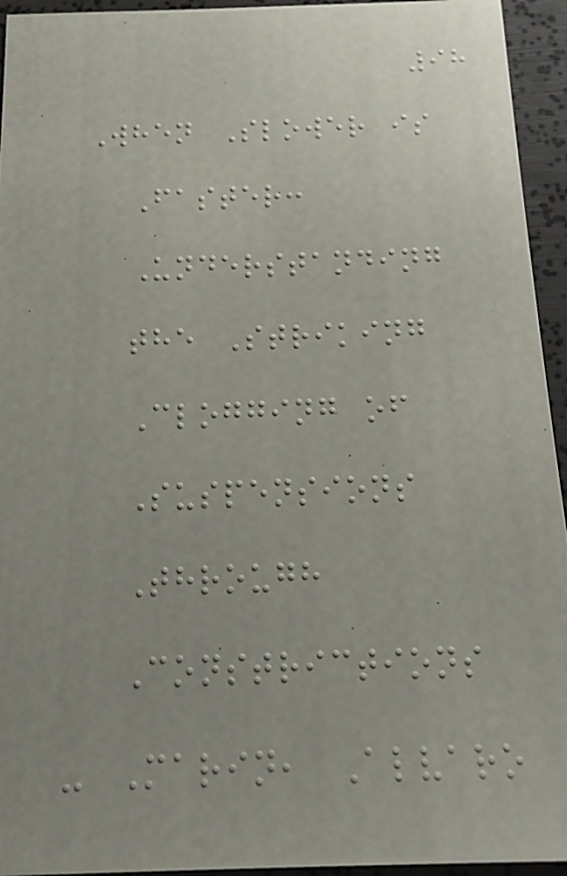98
When Slower is
Faster:
Understanding
the Striking
Clogging of
Suspensions
Through
Constrictions
- Marin, Alvaro
